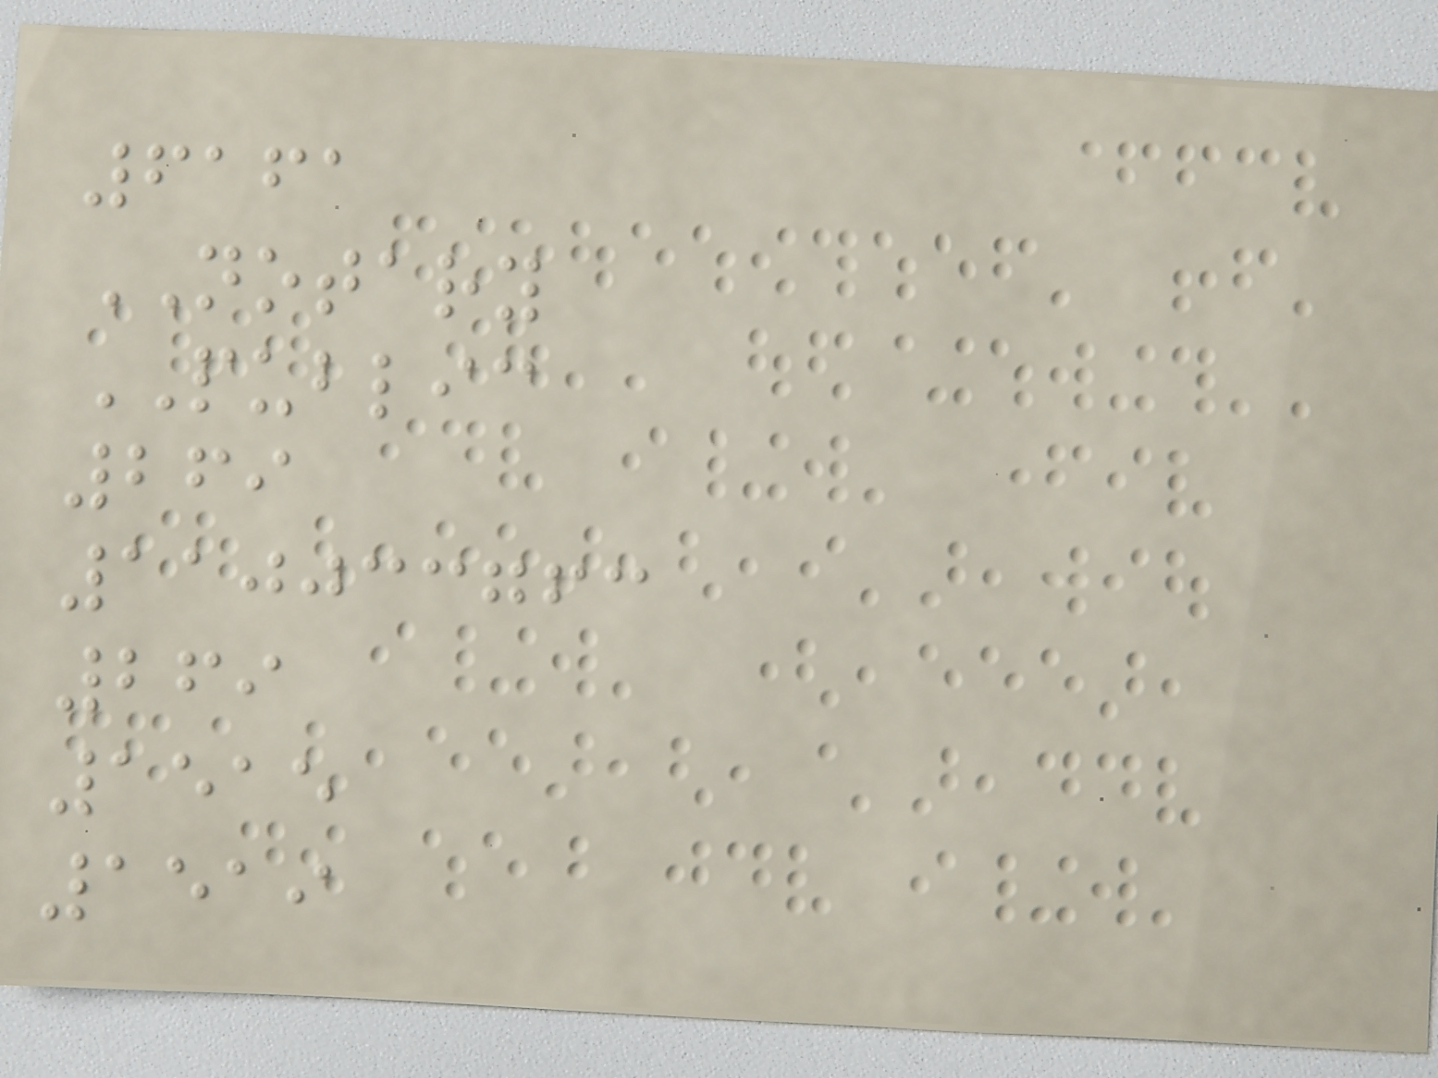6161
NOTARY
PUBLIC
269
110033763
269
1515
1519
